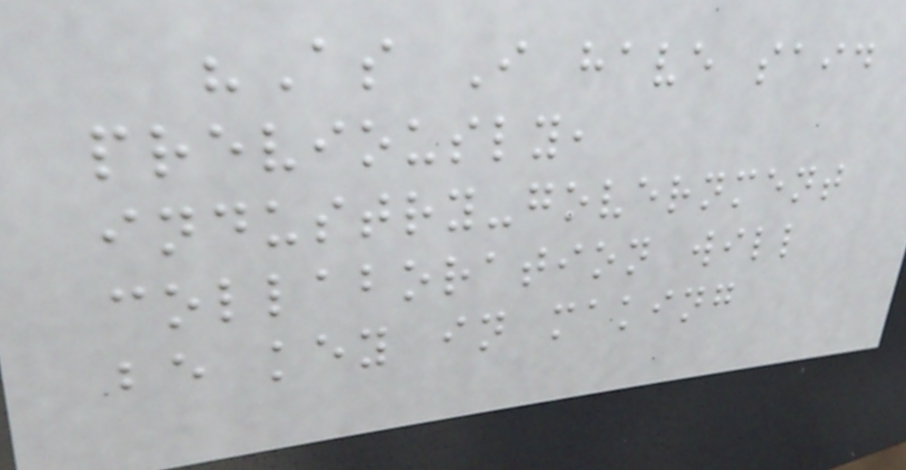"As I have said
previously,
industry-government
collaboration will
be key in making
